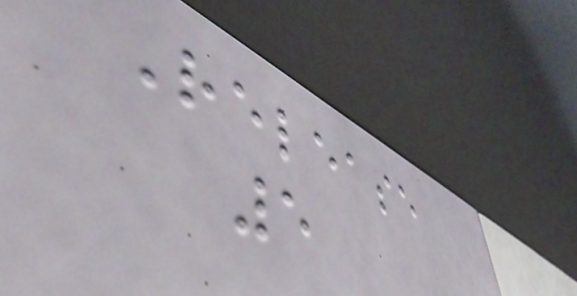Release
5
